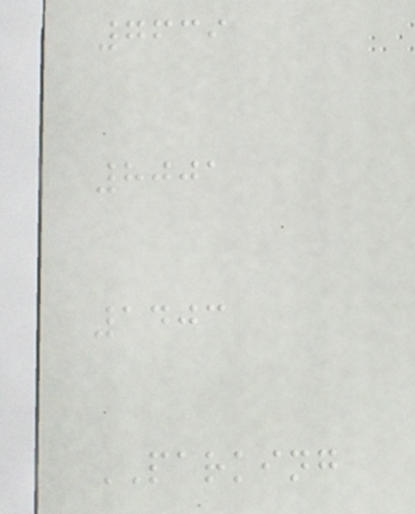7639
8001
1403
PARKING
